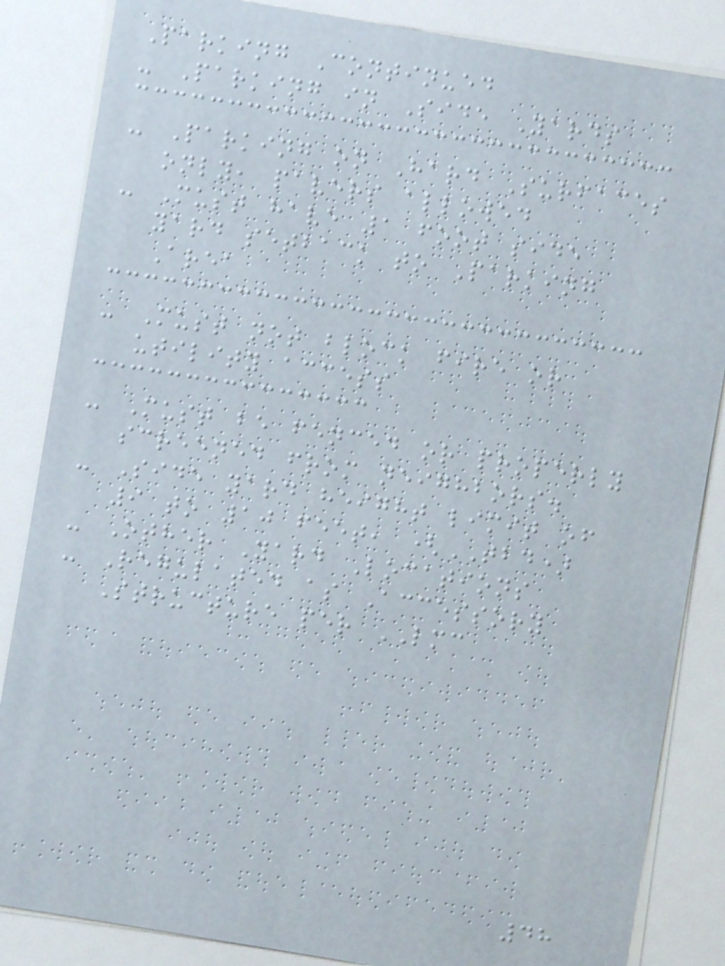Parking Continued
- Parking in Side Yards
- Parking on Hard Surfaces
only, pavers allowed
- Must have 1 foot side
yard setback to Parking
Area
- Must not block fire or
utility access
- Must be fenced or properly
screened from neighbors.
- Side yard height limit of
9 to 10 feet, (TBD)
- Other Yard Locations
- Regulated as Accessory
Structure per LMC
48
